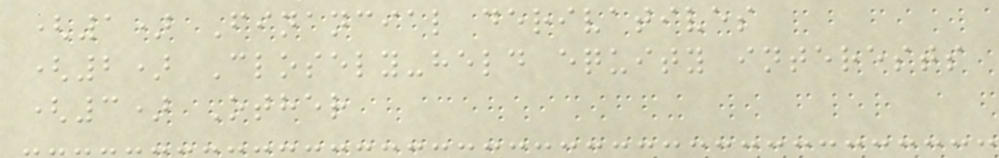(1) Financial derivatives
(2) Closely-held equity interests
(3) Other
